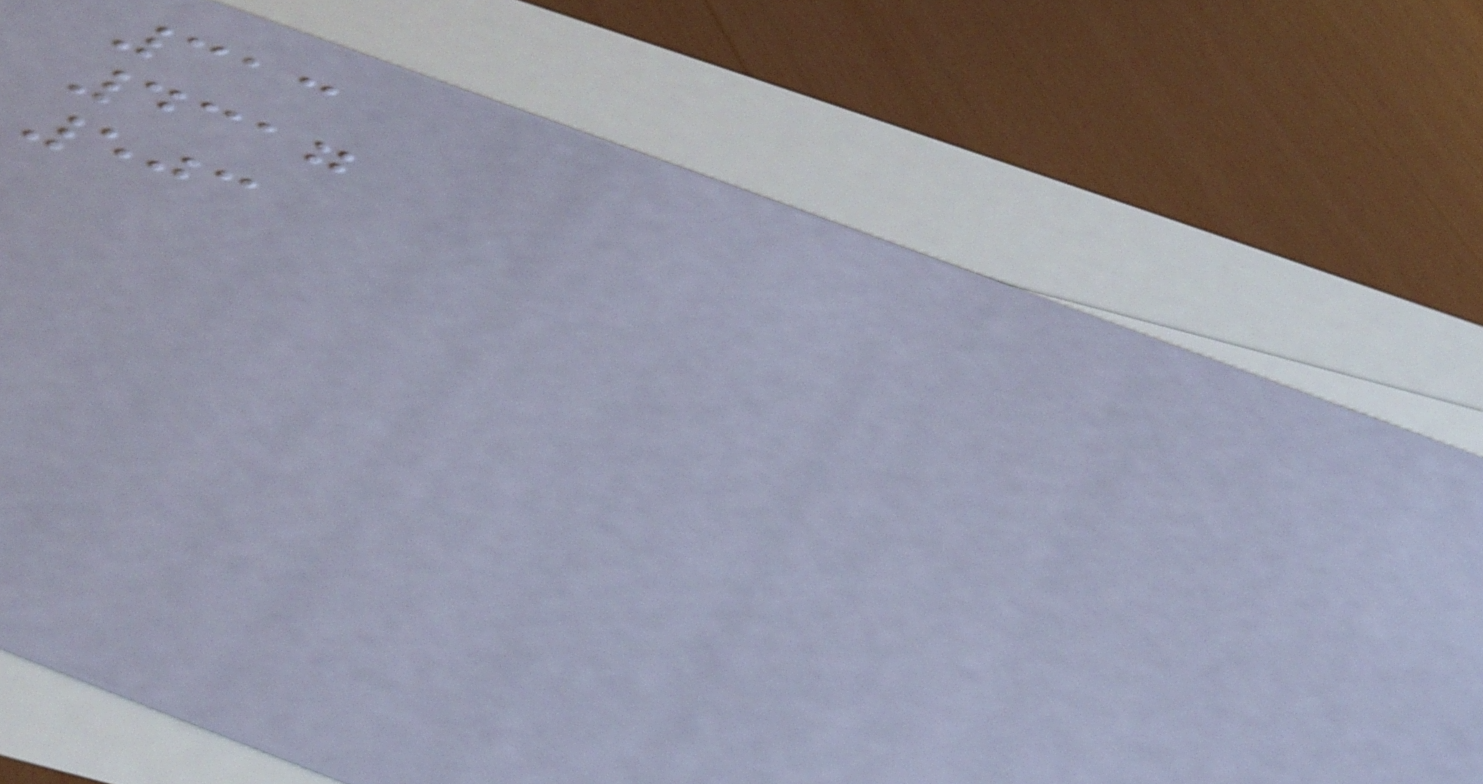313
4317
503
